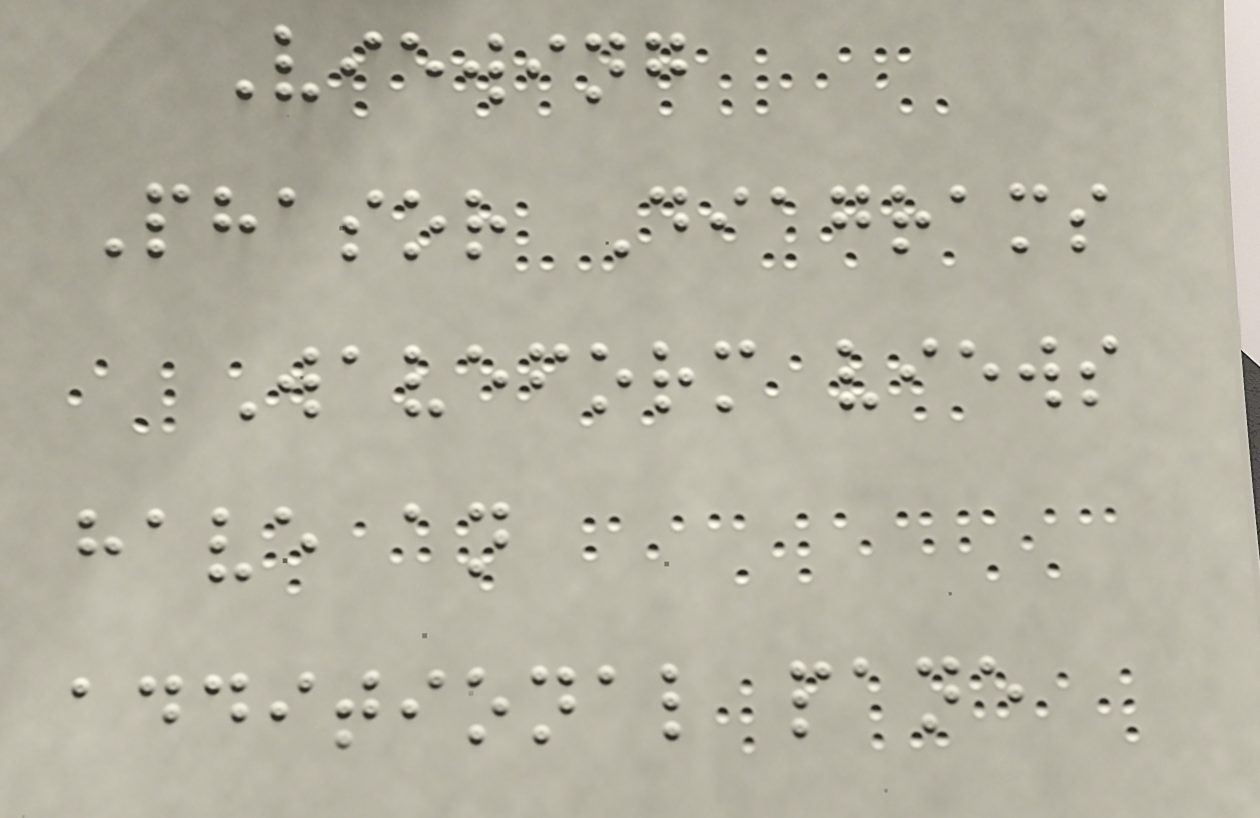Viewing
Phasor Diagrams
Waveform views
have an
additional pane
